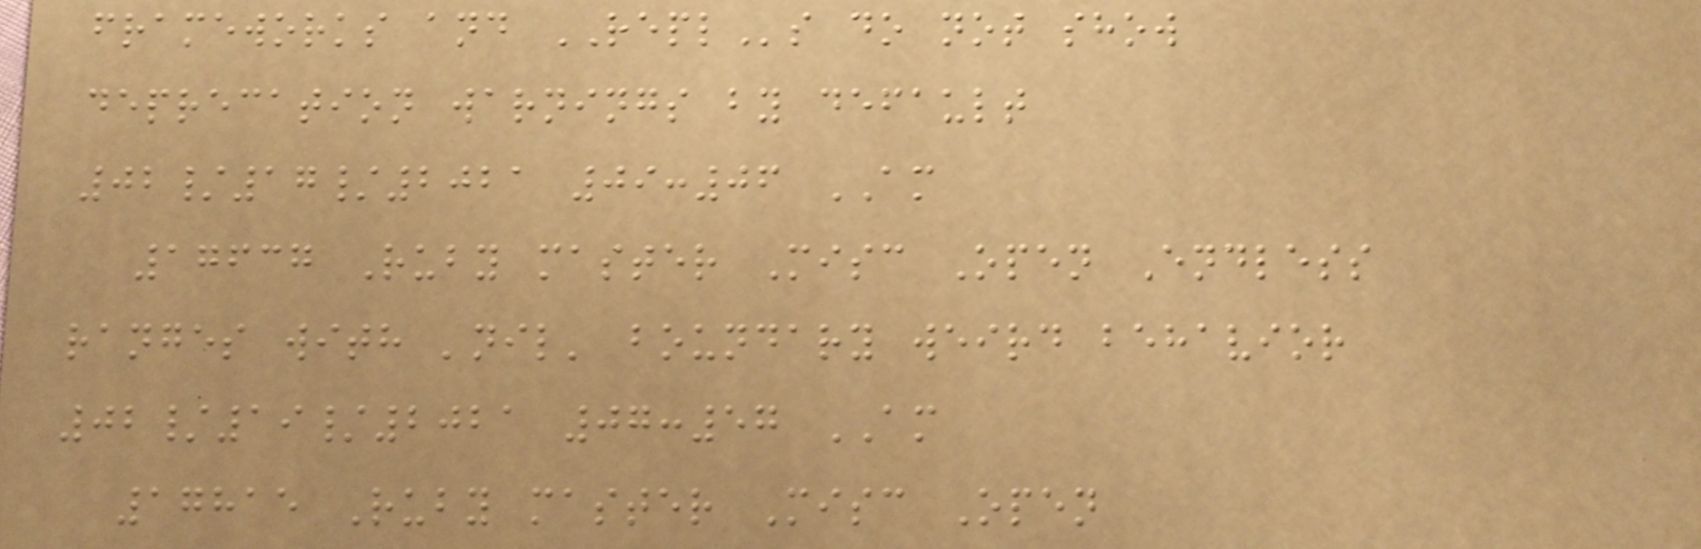frameworks and REPLs do not show
deprecation warnings by default
02/17/2021 09:06 AM
17637 Ruby master Misc Open Endless
ranges with 'nil' boundary weird behavior
02/19/2021 07:57 AM
17815 Ruby master Misc Open
